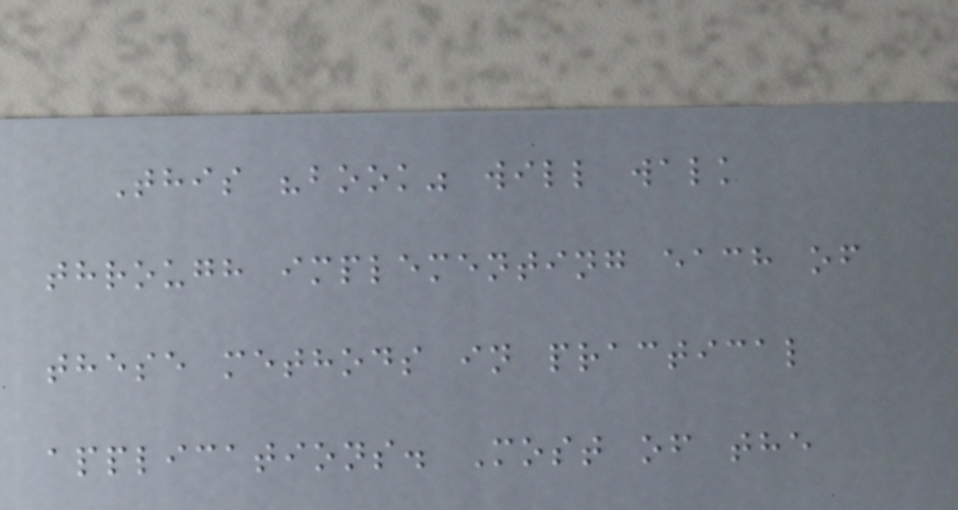This "book" will walk
through implementing each of
these methods in practical
applications. Most of the
